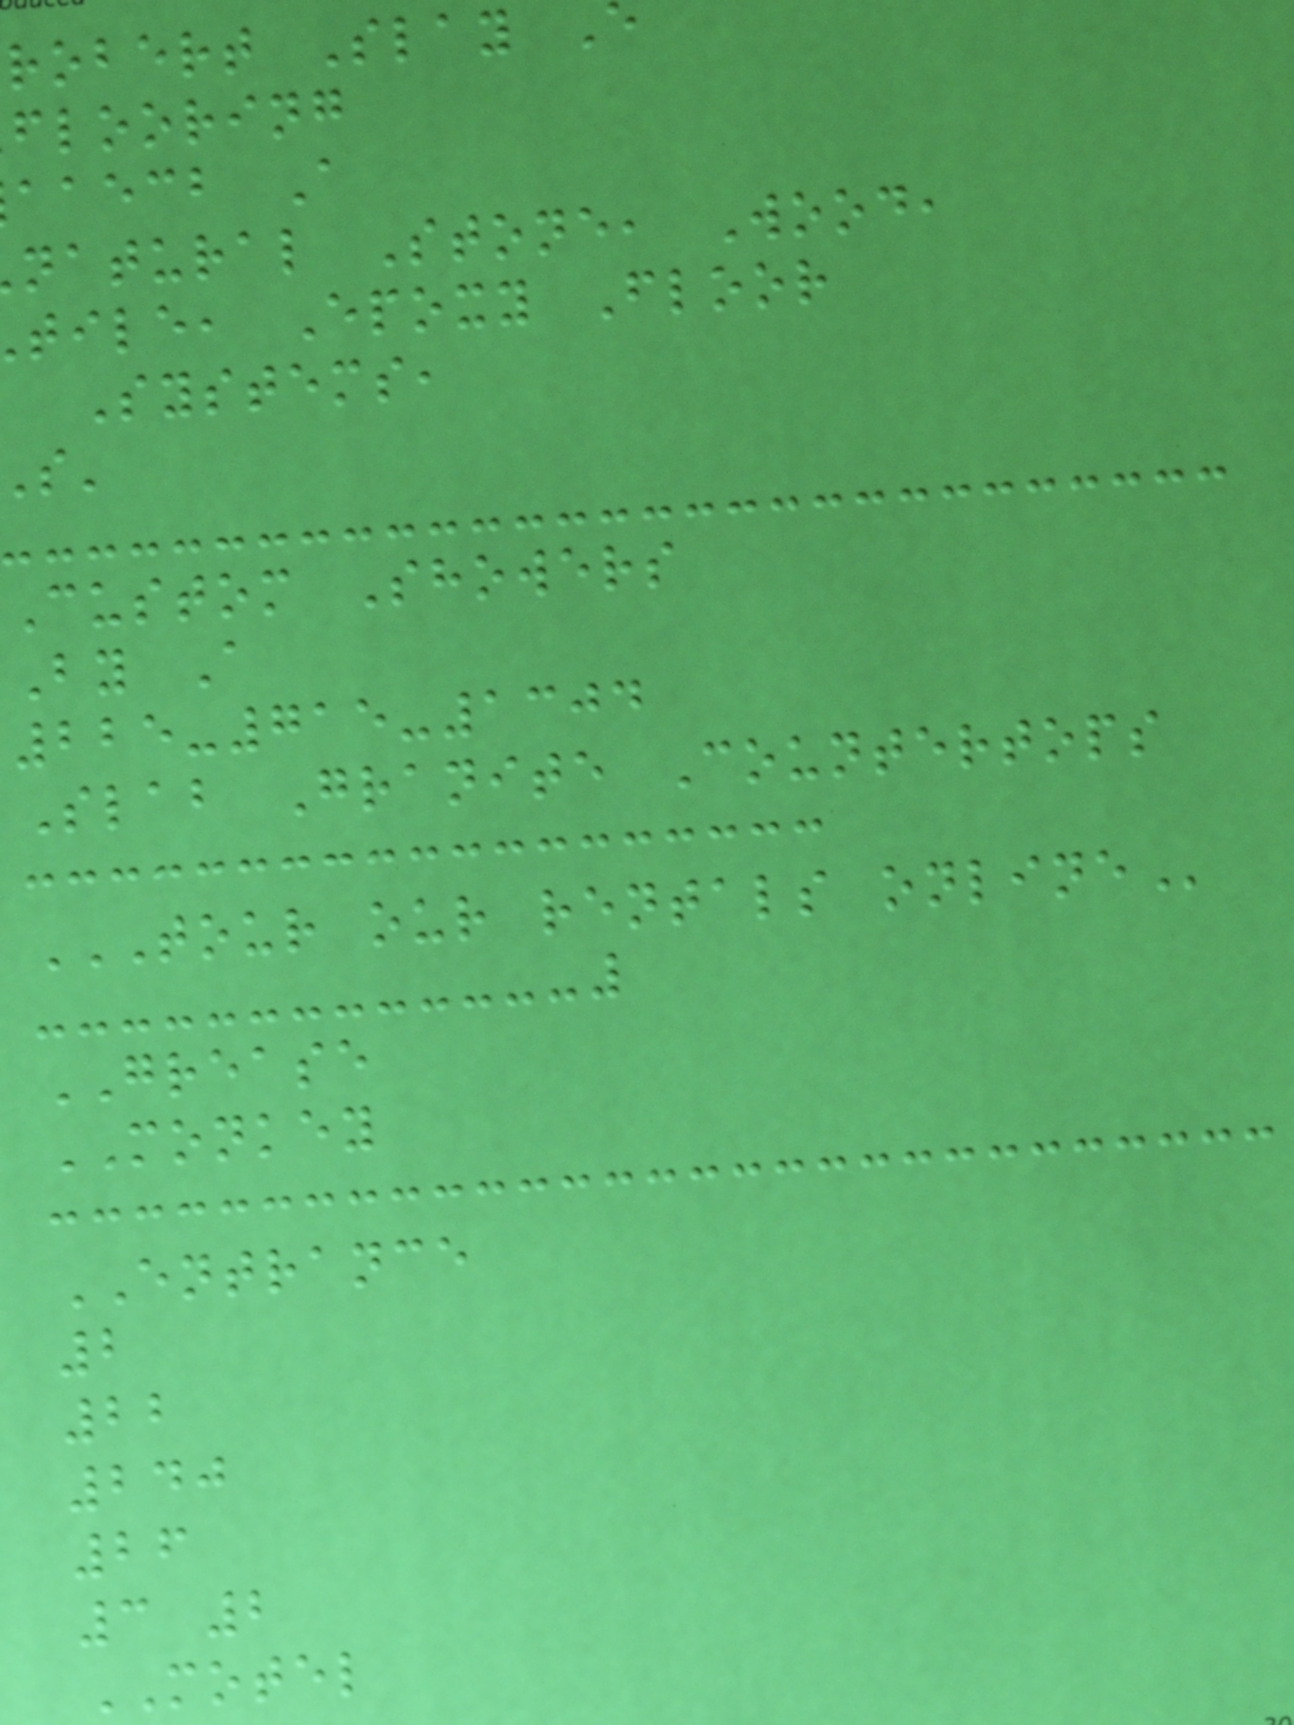robert Slay
flooring
aaecb A
natural Stone, Wood,
tile, Epoxy Floor
Systems,
Custom Showers
By A
225-715-1304
Slab Granite Countertops
TOUR OUR RENTALS ONLINE
GREASE
MONKEY
ENTRANCE
2
22
240
26
3 2
MOTEL
